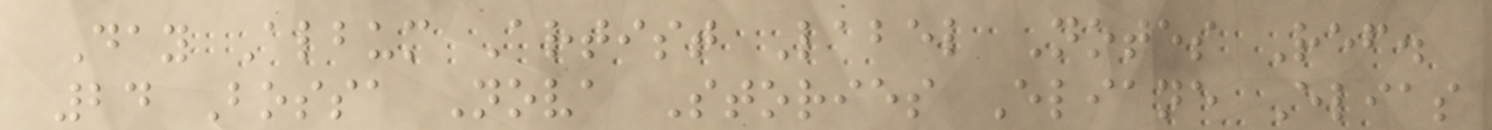Day Album Artist Label Notes Ref.
24 Bossa Nova Stories Eliane Elias
